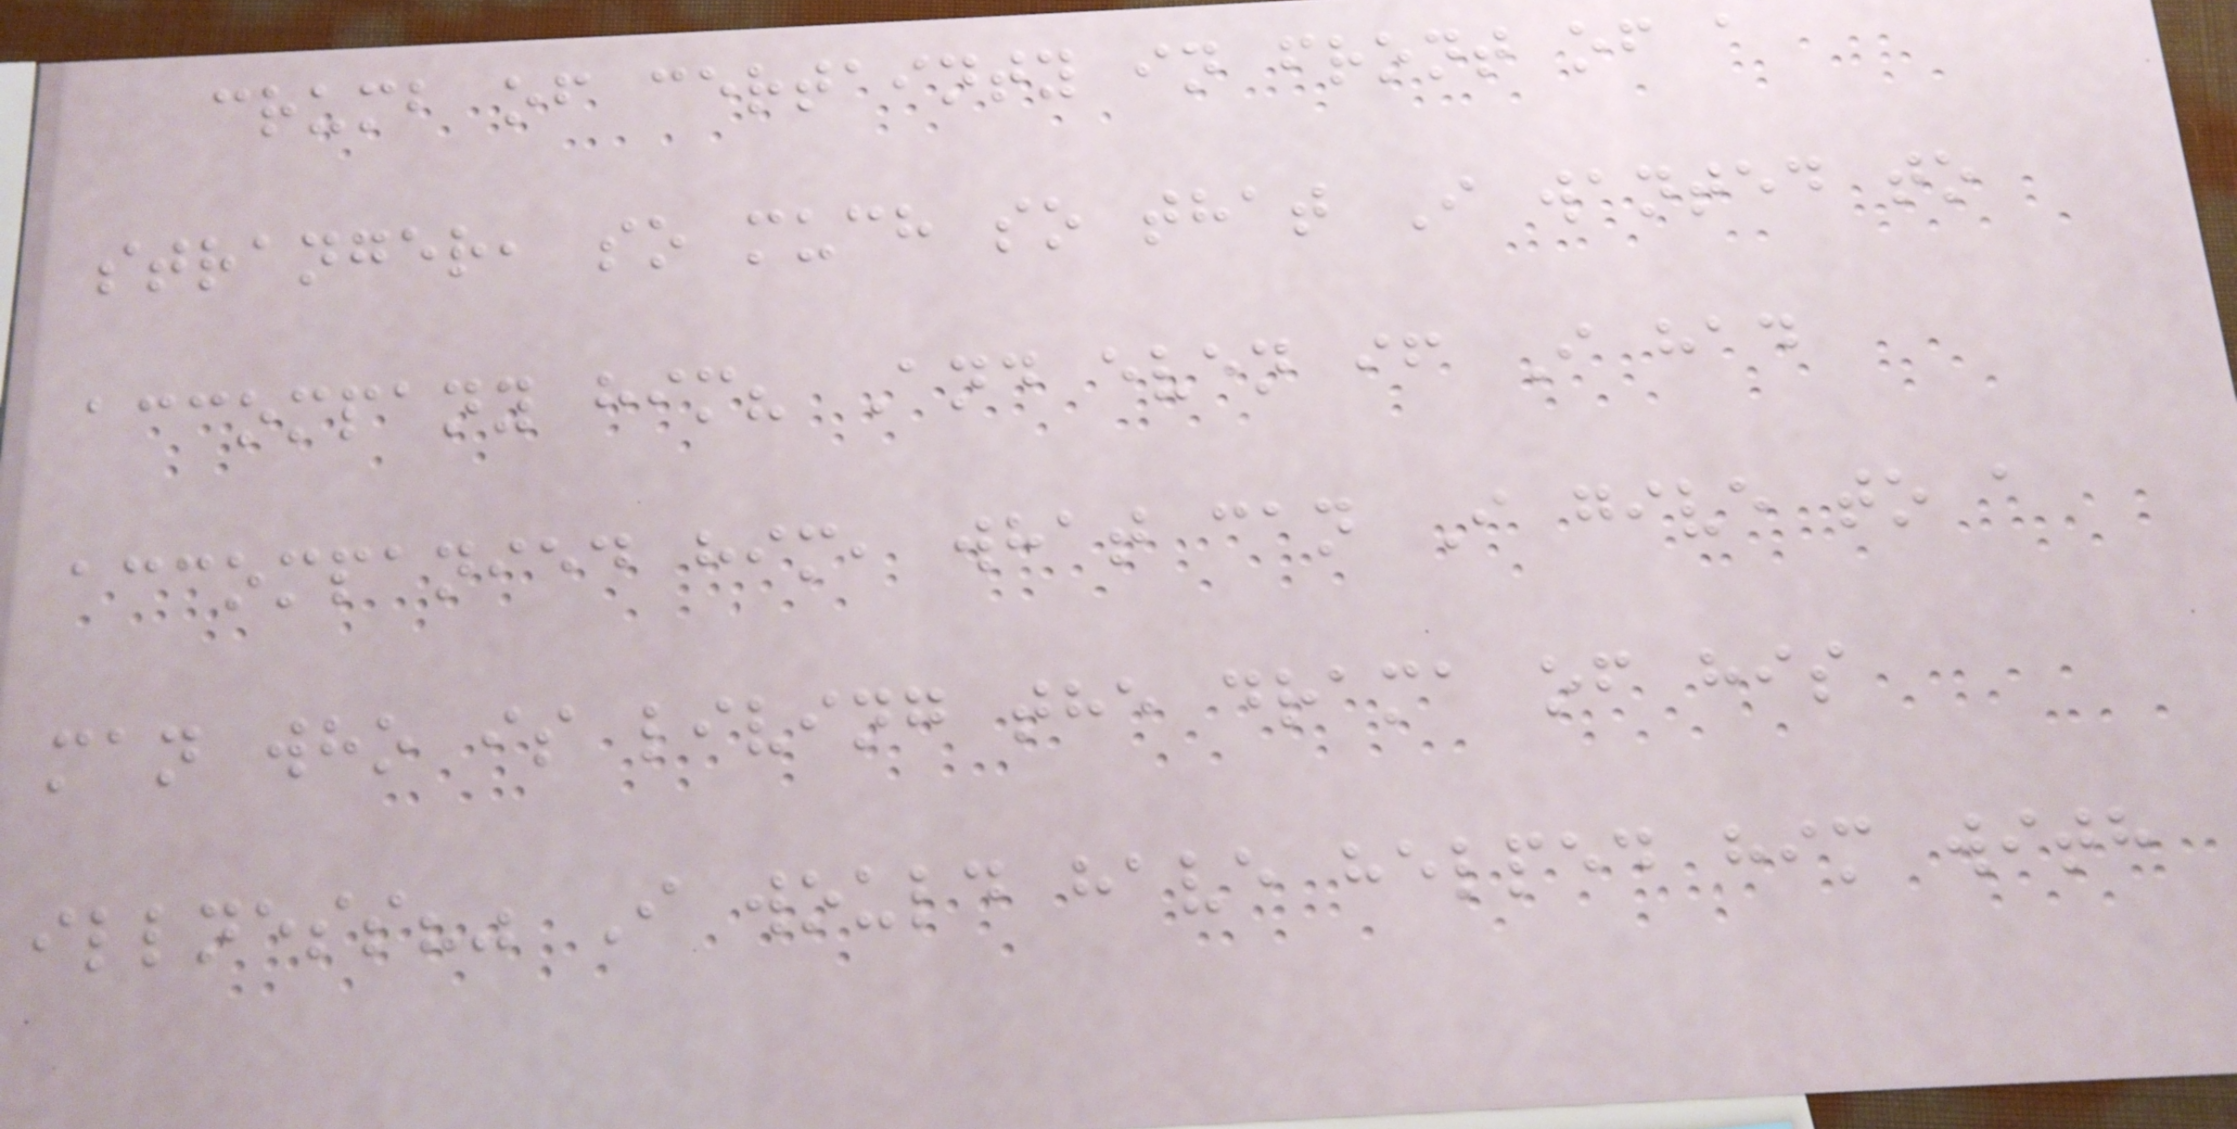crumb of certainty in front of a
stranger, so much so that I wanted to
accompany him? And even if I had
accompanied him, what can I give to a
man who is living the drama of his
illness?" I would have helped him with
